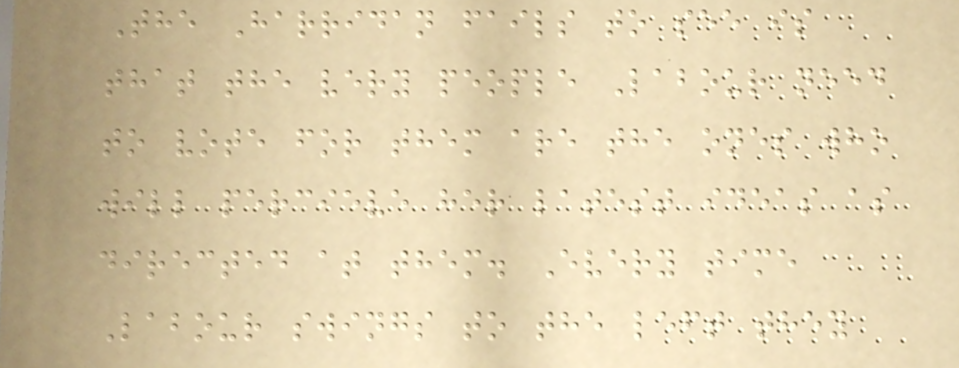The Harridan fails to see is
that the very people Labour need
to vote for them are the ones who
will percieve her latest ideas as
directed at them. Every time
Labour swings to the left they
